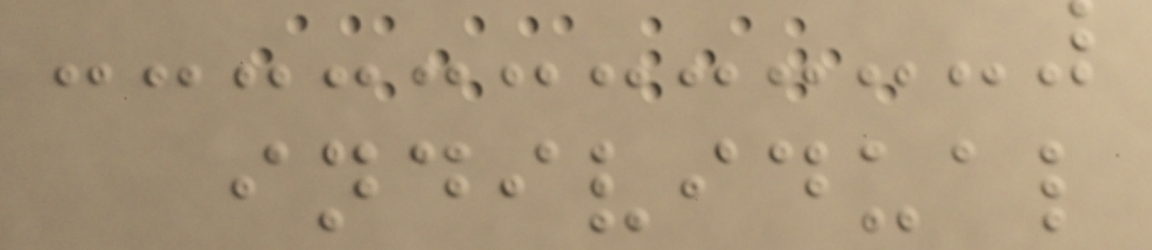individual
